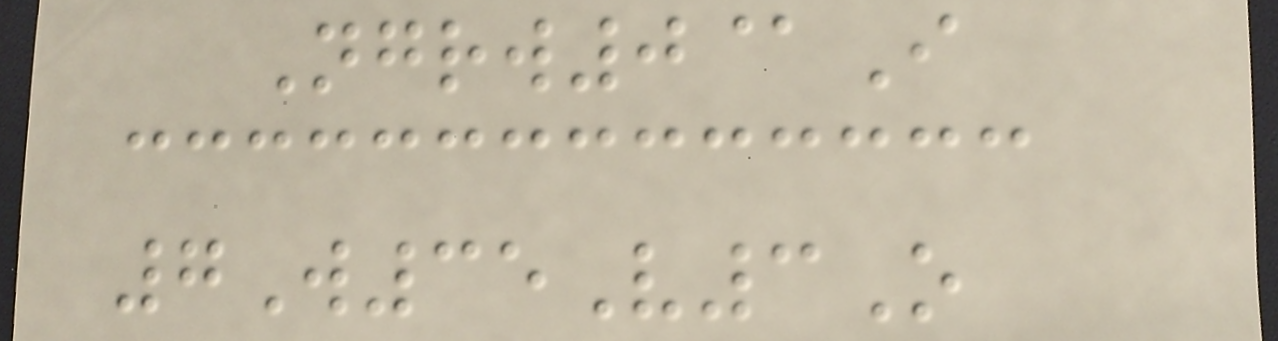Ngrw0@I
7W35V3O
